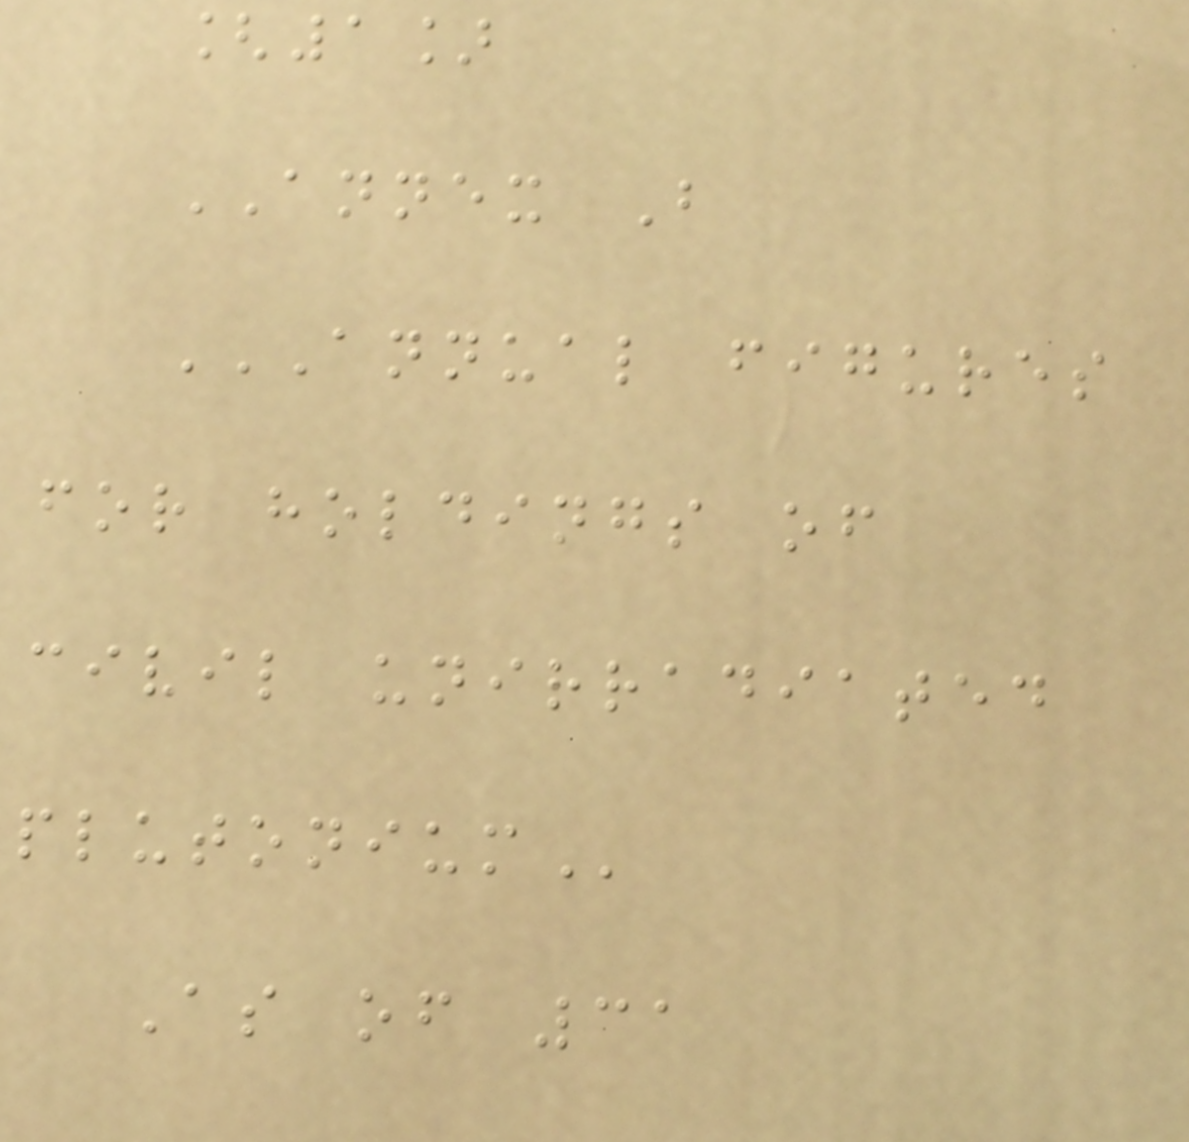[1]
ANNEX B
ANNUAL FIGURES
FOR HOLDINGS OF
CIVIL UNIRRADIATED
PLUTONIUM
As of 31
